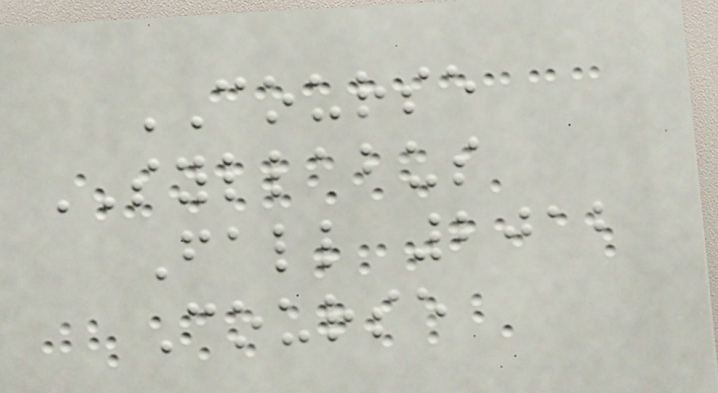COURSE
SYLLABUS
Fall 2012
Course
